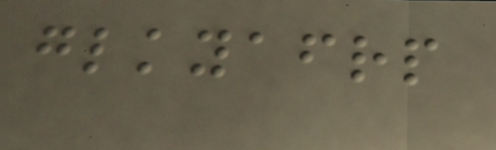glkyafrp
